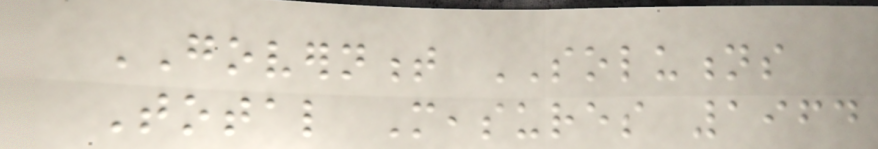GOVERNMENT SOLUTIONS
Total Measures 1964
